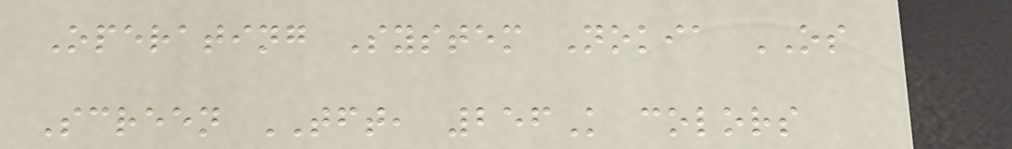Operating System Nokia OS
Screen TFT, 256K colors
